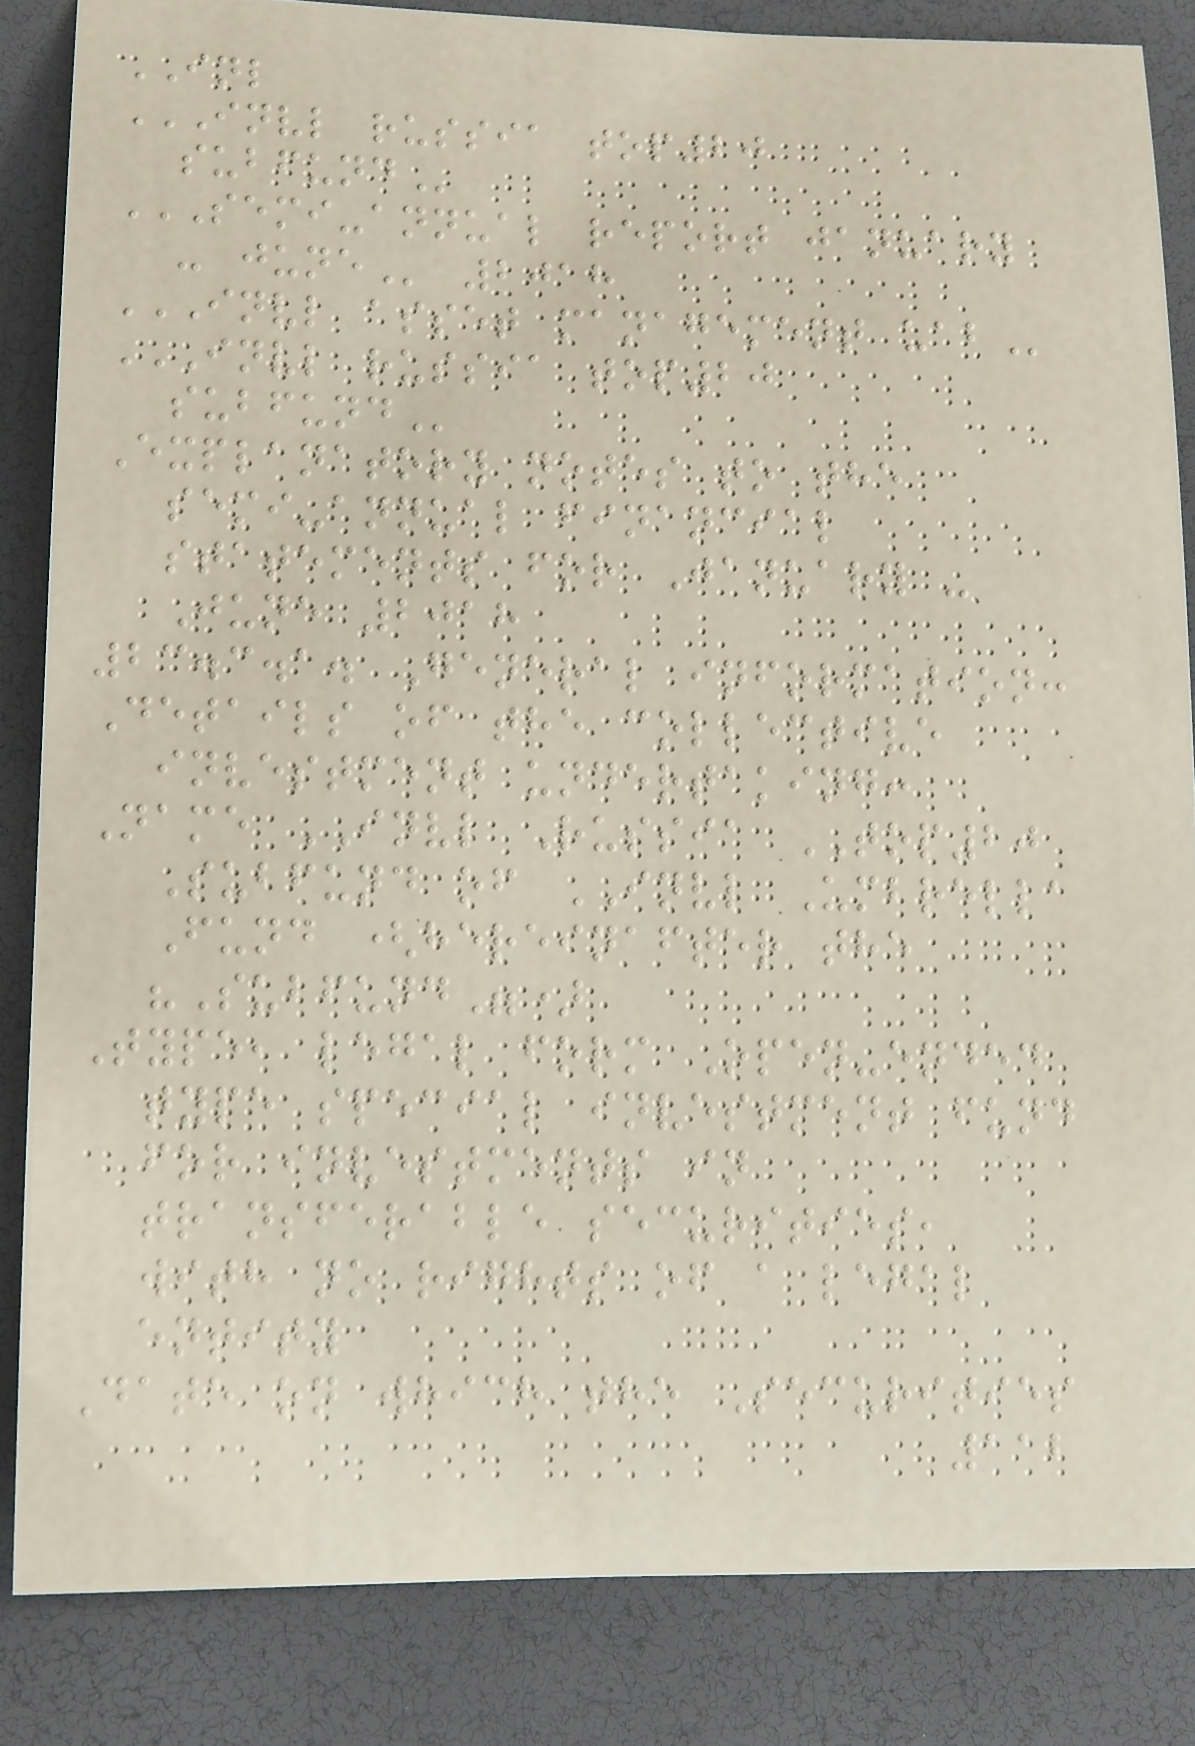INL
INVL RUSSIA TOP20
SUBFUND
SEMI-ANNUAL REPORT JANUARY
- JUNE 2018
INVL ASSET MANAGEMENT UAB
INVL RUSSIA TOP20
SUBFUND
Explanatory notes to the
semi-annual financial
statements for January -
June 2018
23.3.1. General information:
Details of the collective
investment undertaking:
Name INVL Russia TOP20
Subfund of INVL Umbrella
Fund (hereinafter the
"Subfund")
Type, legal form Open-ended
type special investment fund
for investments in
transferable securities,
with no rights of a legal
entity
Date on which the Securities
112
